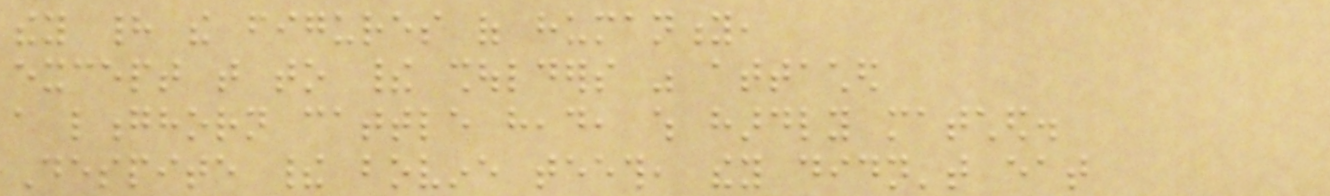they had the figures of humanity,
except that to their shoulders was attached
a longhorn cattle head, which hardly matched.
Despite their bovine teeth, they didn't eat
